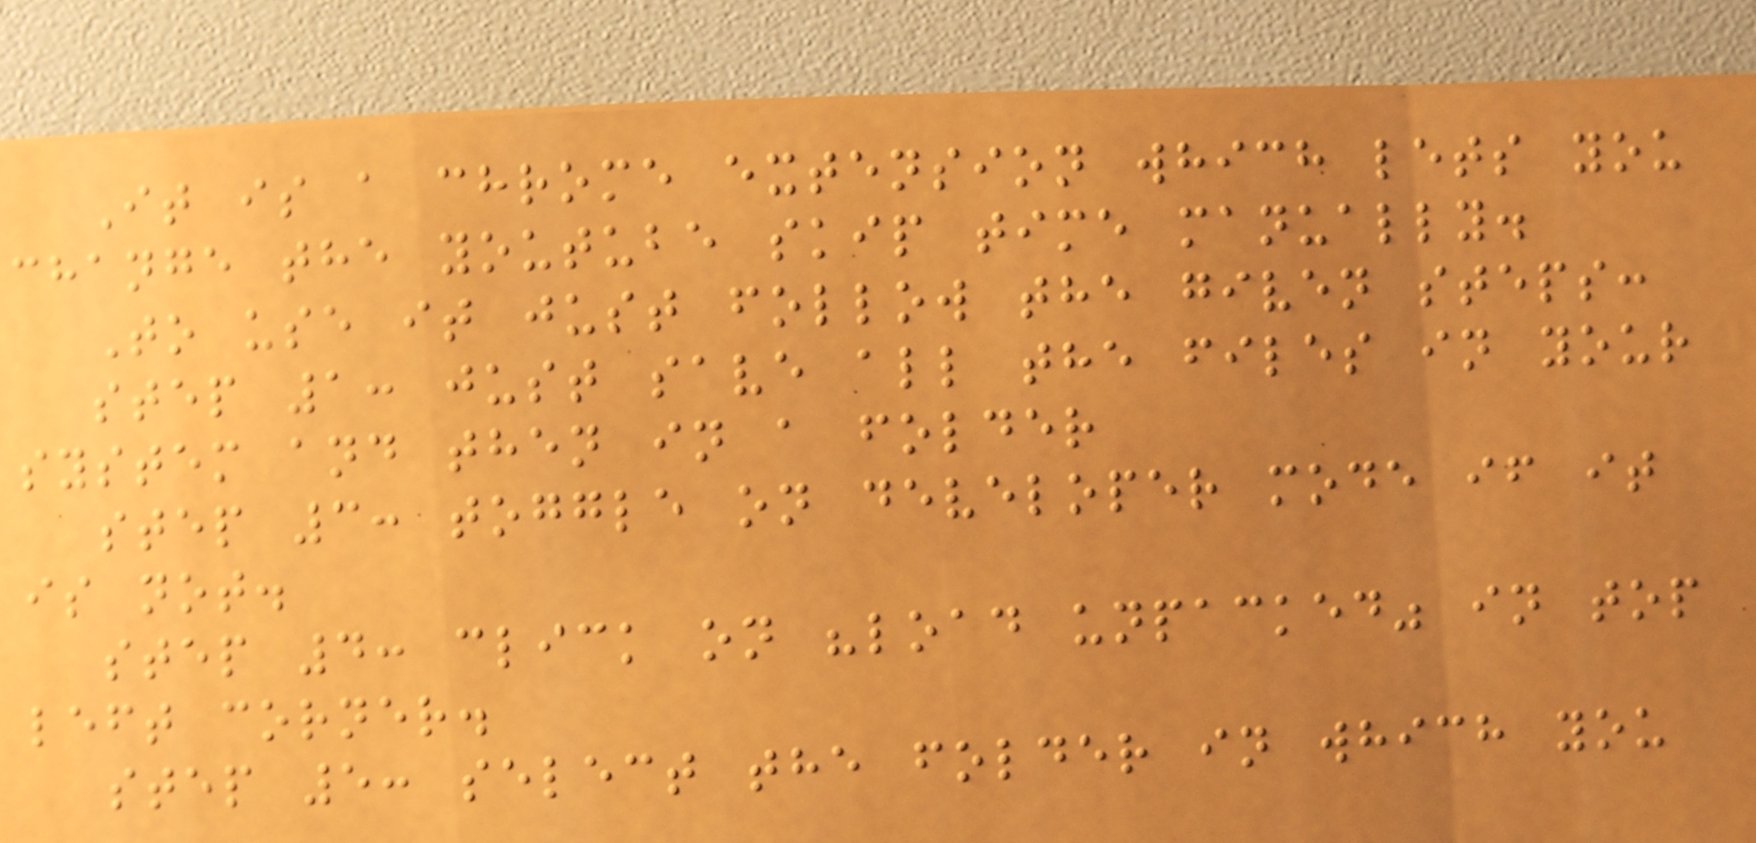It is a chrome extension which lets you
change the youtube skip time manually.
To use it just follow the given steps:
step 1: just save all the files in your
system and then in a folder
step 3: toggle on developer mode if it
is not.
step 4: click on "load unpacked" in top
left corner.
step 5: select the folder in which you
